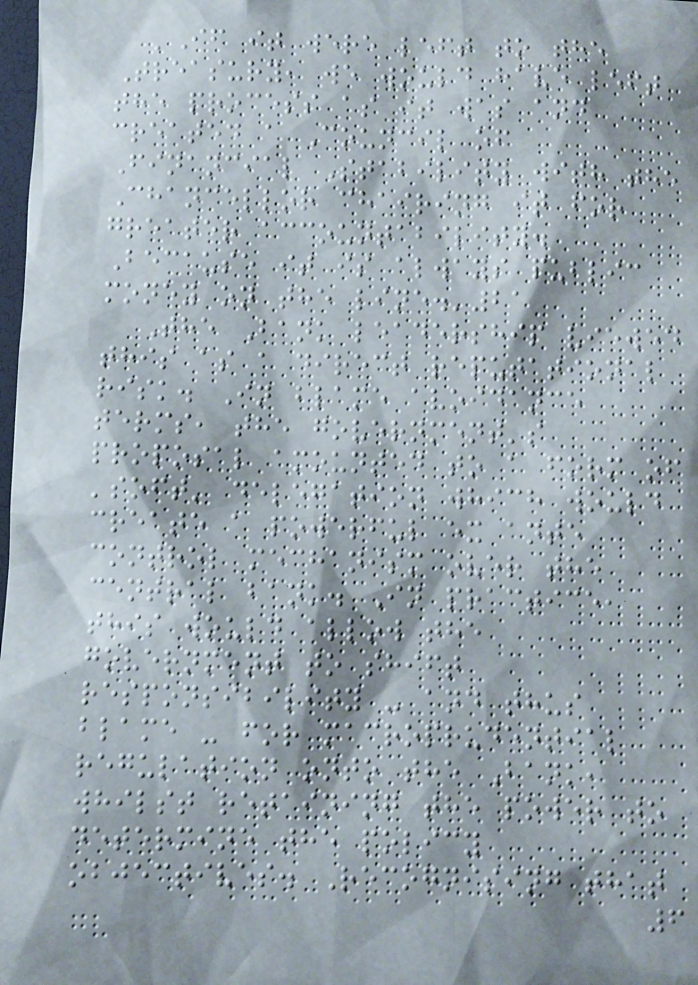'If it were left to the
Treasury, we would have left
the process as it was and
created a Council of
Financial Stability with the
Chancellor chairing it for
greater accountability.
Because it is always public
money on the line.'21
The Bank leadership viewed
this as a direct reputational
risk. In blame avoidance
terms, the government's
proposal amounted to a form of
'soft' delegation which would
create a powerful ex ante
control mechanism over the
central bank. In practice,
this would allow the
government to shift
responsibility - and thus
blame - for macroprudential
regulation onto the Bank,
whilst retaining the power to
determine the policy
objectives. Recognising that
6
